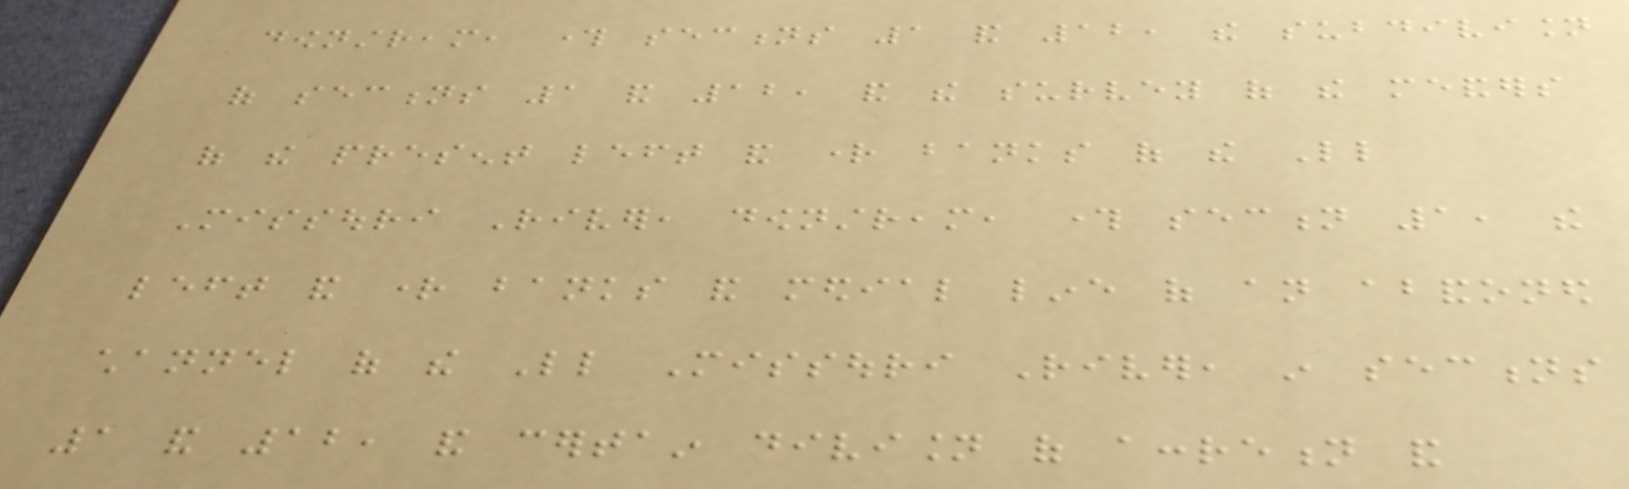downstream, through sections 1 and 12, the subdivision
of sections 1 and 12, and the survey of the meanders
of the present left and right banks of the Little
Missouri River, downstream, through section 1, the
left and right banks and medial line of an abandoned
channel of the Little Missouri River, in sections
1 and 12, and certain division of accretion and
